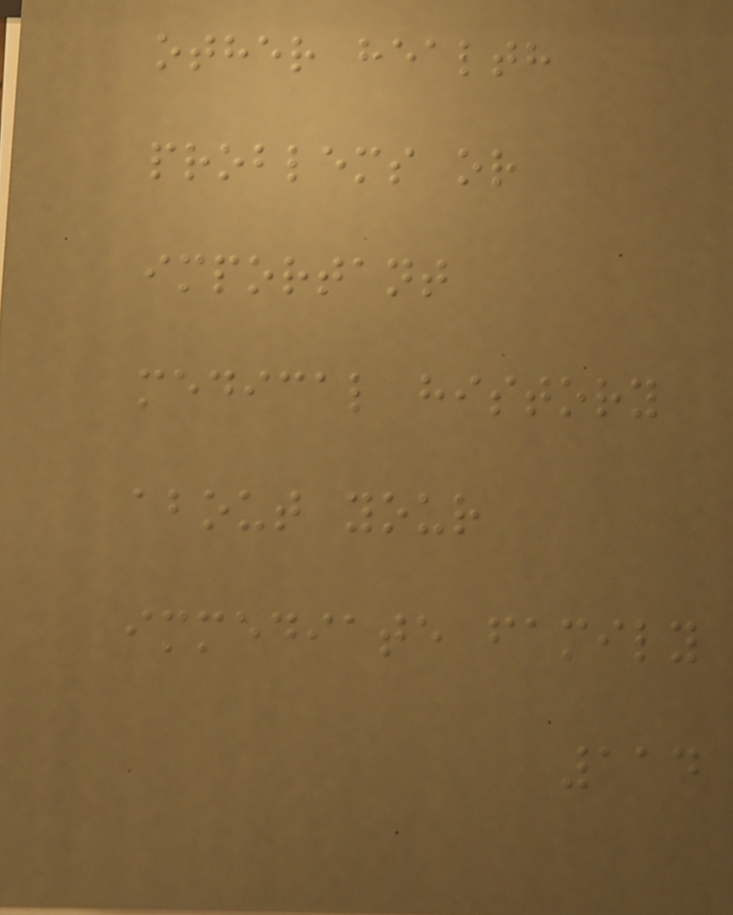other health
problems or
important
medical history
about your
immediate family
114
